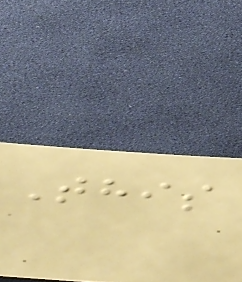This
